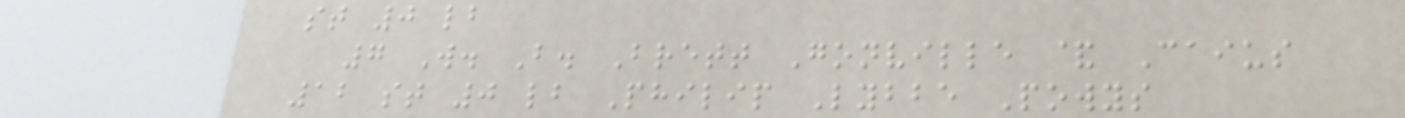st 0 lb
7 W. B. Brett Gonville & Caius
12 st 0 lb Philip Lybbe Powys
